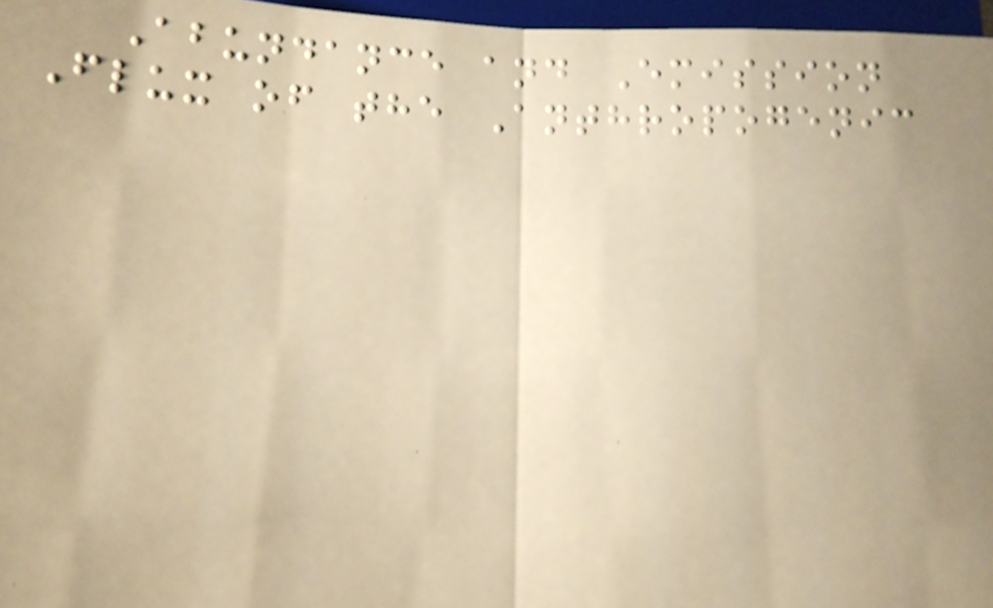Abundance and Emission
Flux of the Anthropogenic
